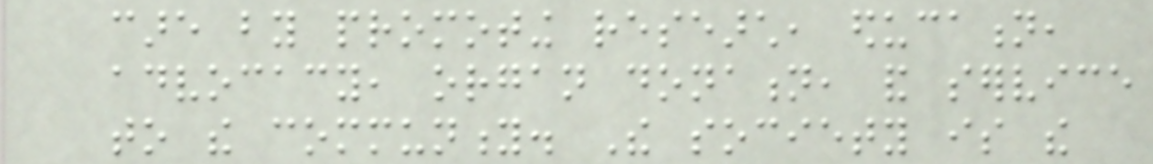care by promoting research, education,
advocacy, organ donation, and service
to the community. The society is the
